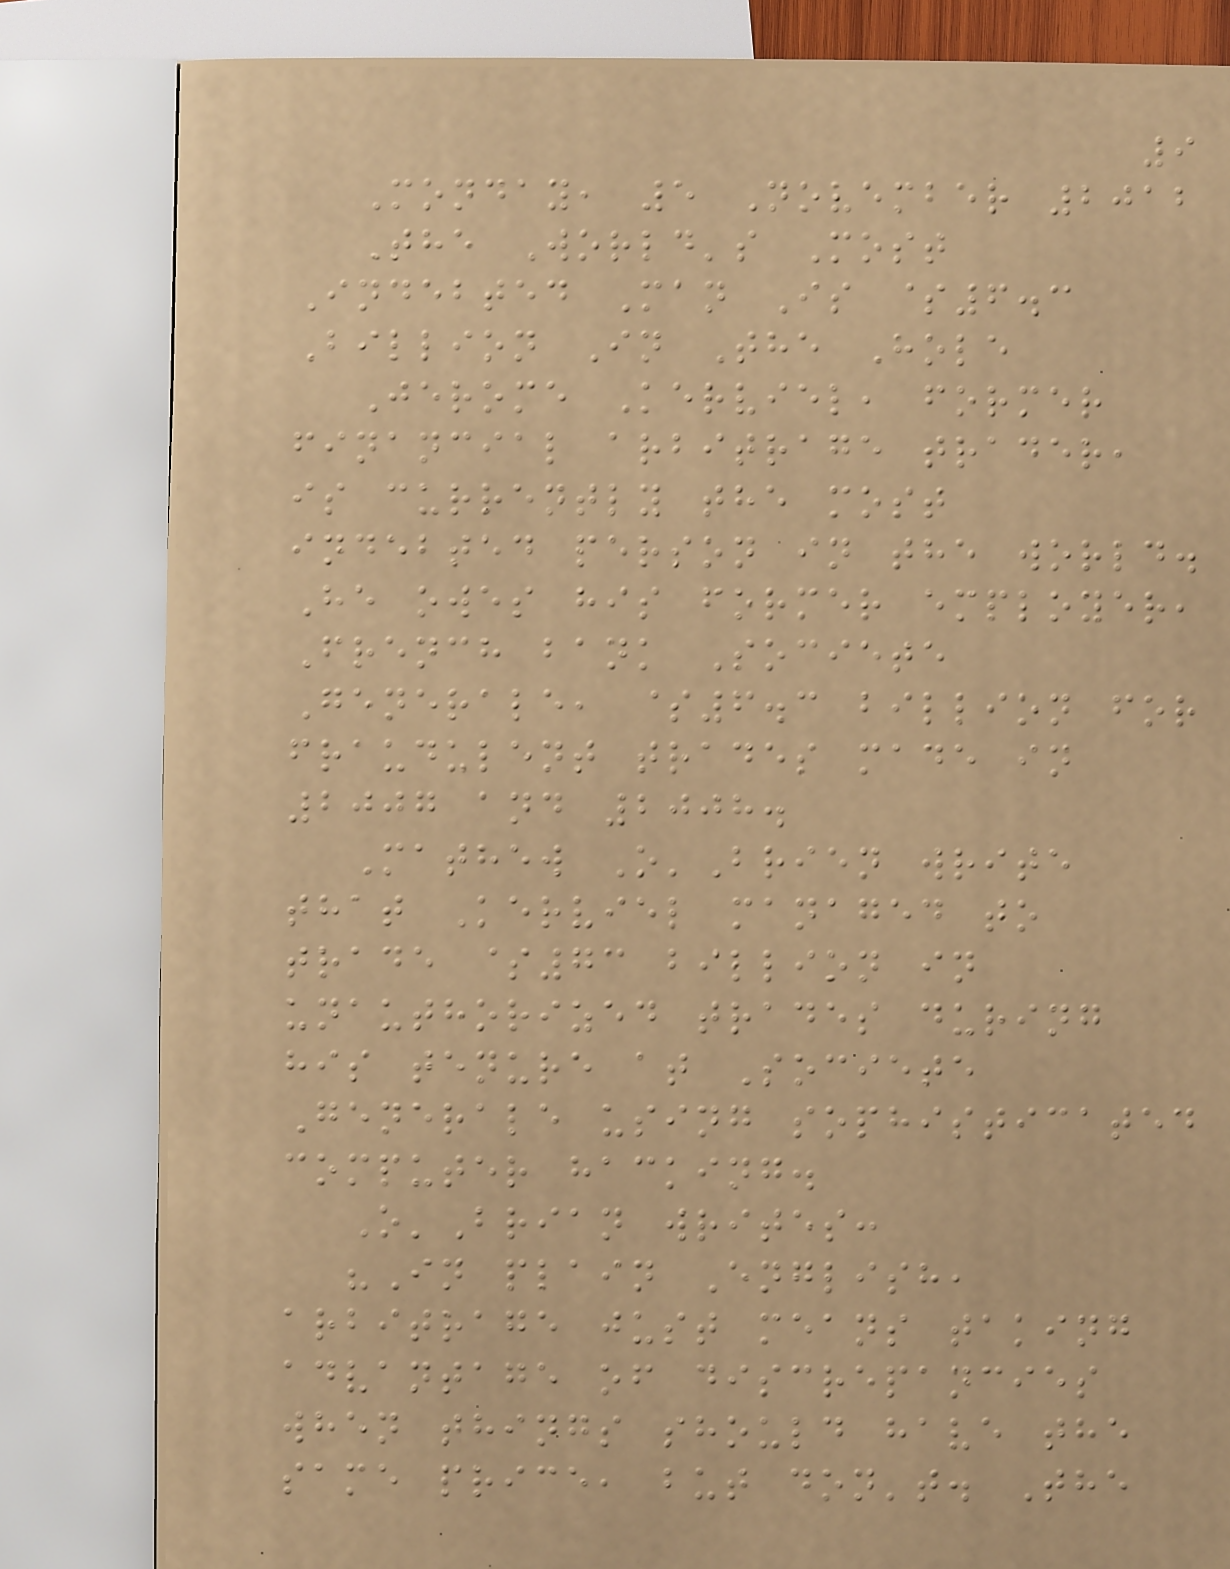9
Monday, 5 November 2012
The World's Most
Indebted Man Is $6.3
Billion In The Hole
Jerome Kerviel, former
financial arbitrage trader,
is currently the most
indebted person in the world.
He owes his former employer,
French bank Societe
Generale, $6.3 billion for
fraudulent trades made in
2007 and 2008.
Mathew O'Brien write
that Kerviel managed to
trade $73 billion in
unauthorized trades during
his tenure at Societe
Generale using sophisticated
computer hacking.
O'Brian writes:
"In plain English,
arbitrage just means taking
advantage of discrepancies
when things should have the
same price, but don't. The
